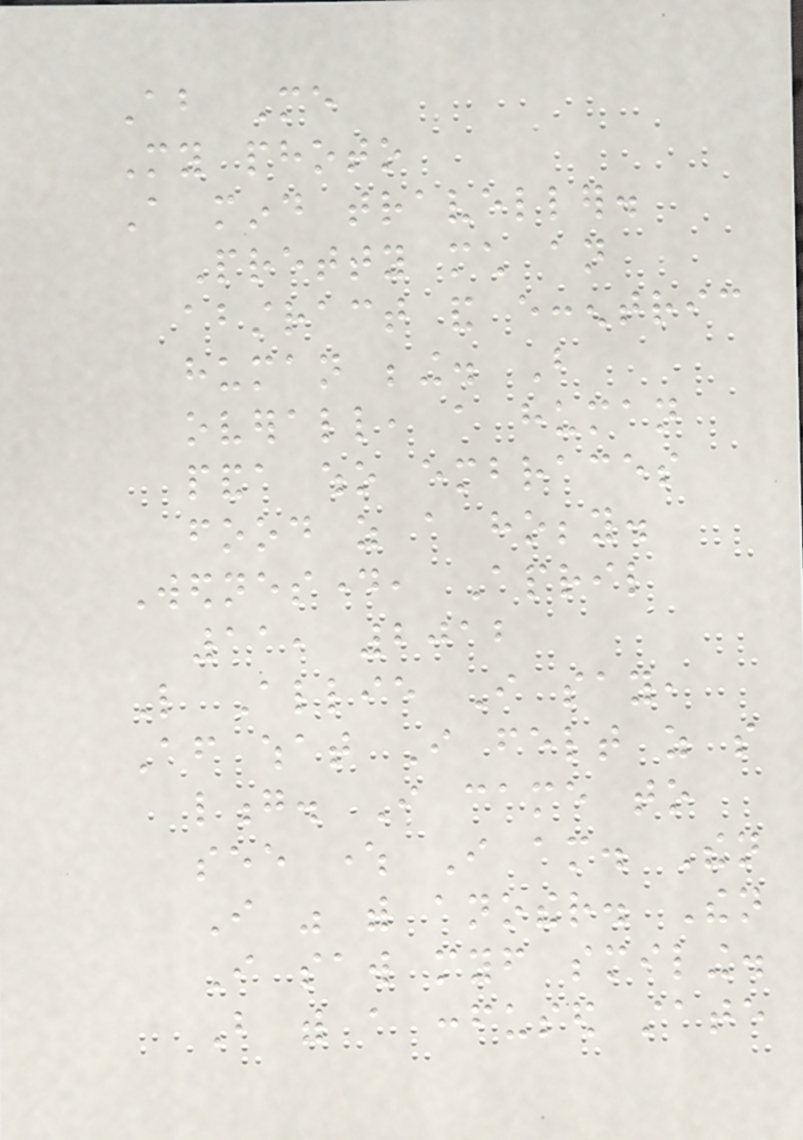About Me
My photo
A mind traveller.
Pretty much an
abstract and eccentric
human being. But
overall, a human
panda who embraces
food as a hobby.
Wednesday, April
11, 2012
Like Allie I say,
After what I felt as so
long. I came to
see where I am. Then
I was with another. Then
I saw myself smiling.
But with a confused state
